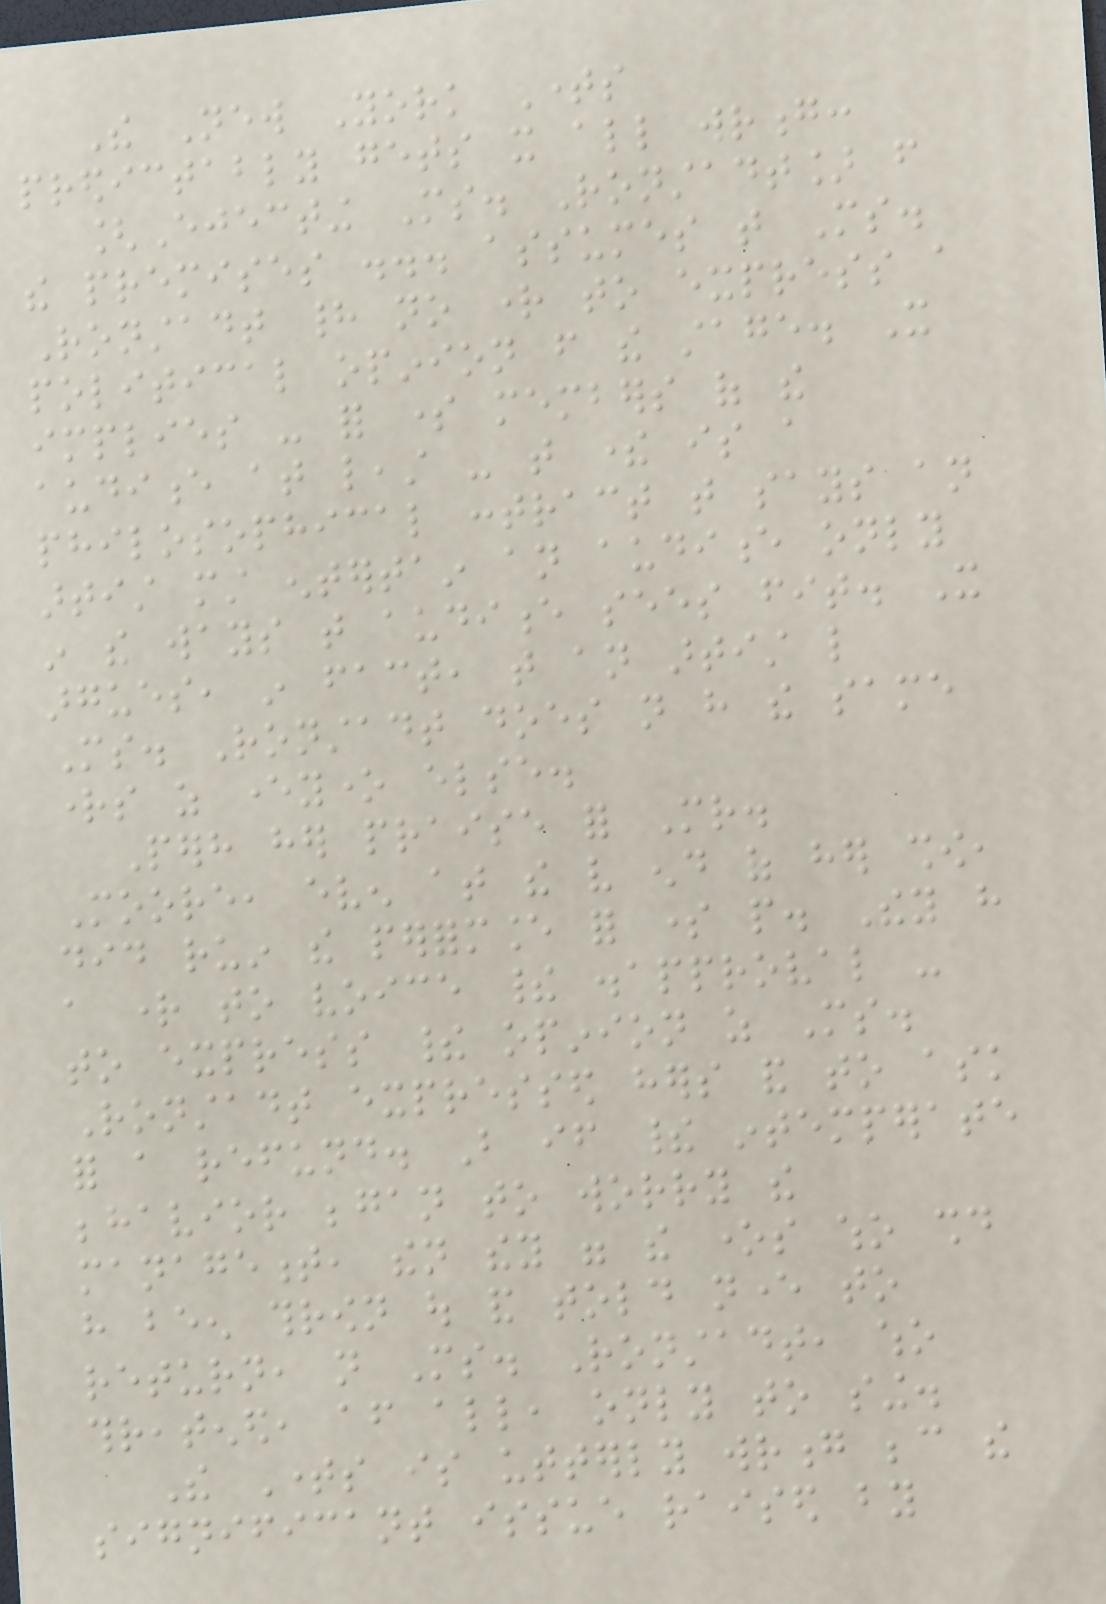The New York Times
predictably gets it all wrong:
[Ejecting Ms. Ronstadt] from
the premises ... assumes that Ms.
Ronstadt had no right to express a
political opinion from the stage. It
implies - for some members of the
audience at least - that there is a
philosophical contract that says an
artist must entertain an audience only
in the ways that audience sees fit. It
argues, in fact, that an artist like
Ms. Ronstadt does not have the same
rights as everyone else.
Perhaps her praise for Mr.
Moore, even at the very end of her show,
did ruin the performance for some people. They have
a right to voice their disapproval -
to express their opinion as Ms.
Ronstadt expressed hers and to ask
for a refund. But if their intemperate
behavior began to worry the
management, then they were the ones who should
have been thrown out and told never to
return, not Ms. Ronstadt, who
threatened, after all, only to sing.
The Times is utterly wrong because the
significant issue raised by
